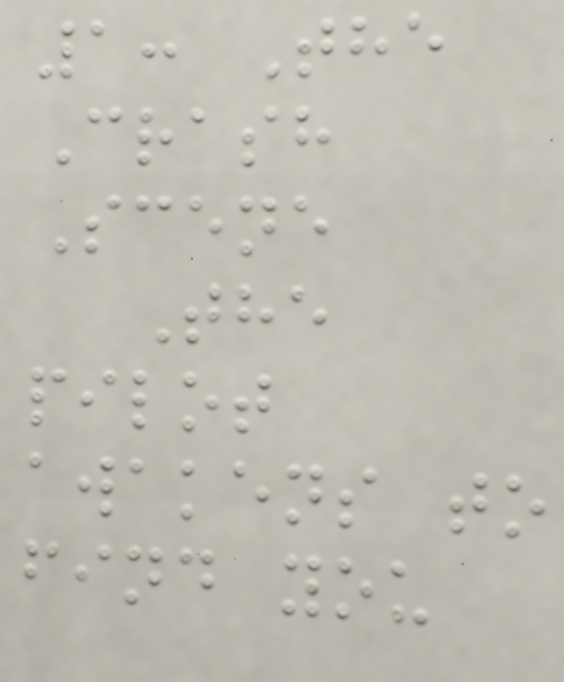1: The
Crash
Scene
The
pilot
awakens to
find you
